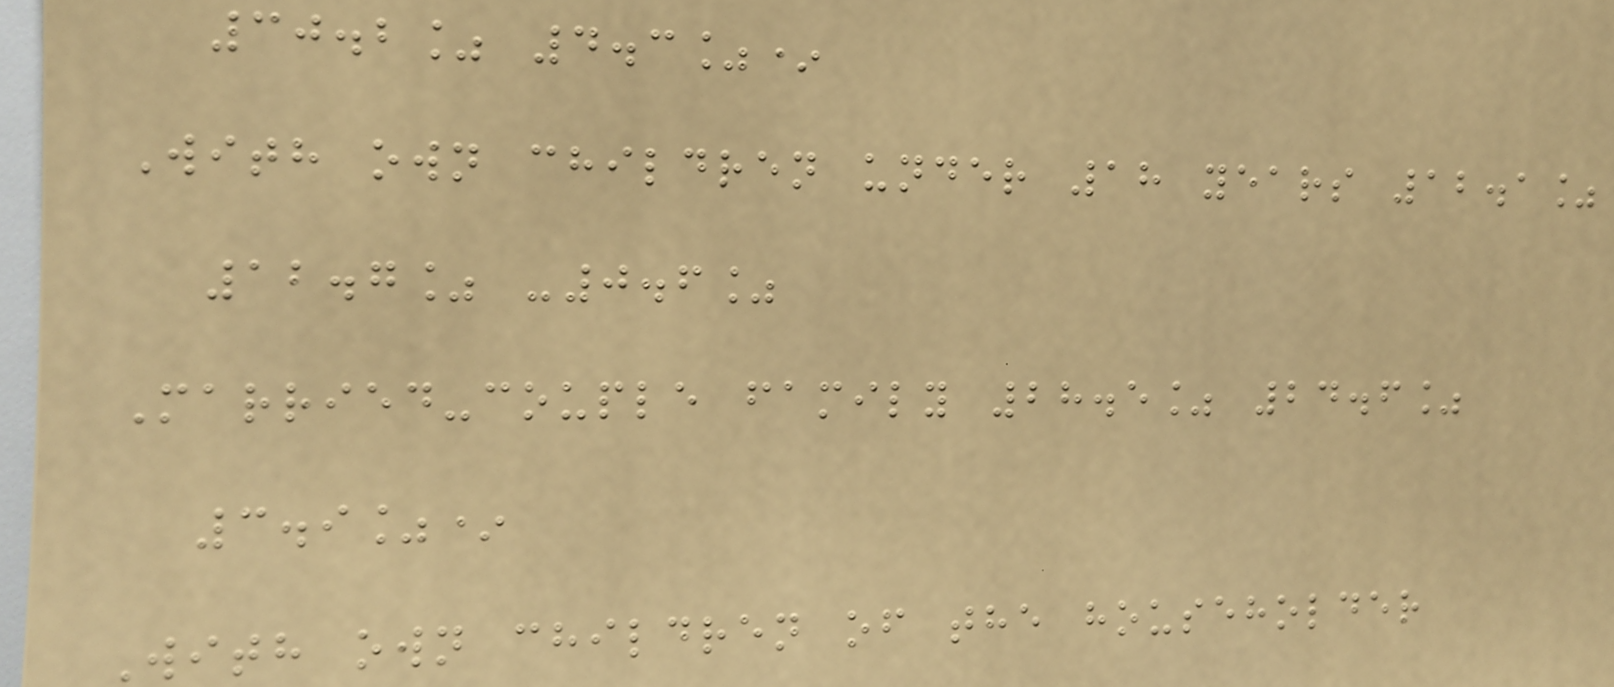30.2% 4.3%*
With own children under 18 years 12.1%
12.7% -0.6%
Married-couple family 28.5% 24.6%
3.9%*
With own children of the householder
